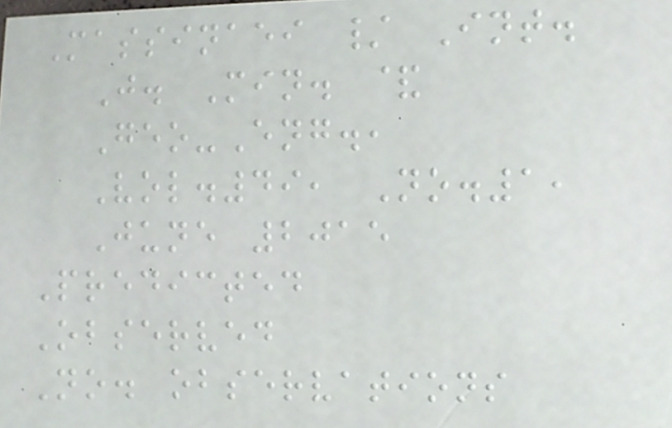Massinaei / Int.
J. Min. &
Geo-Eng.,
Vol.49, No.1,
June 2015
Predicted
Observed
No. observations
